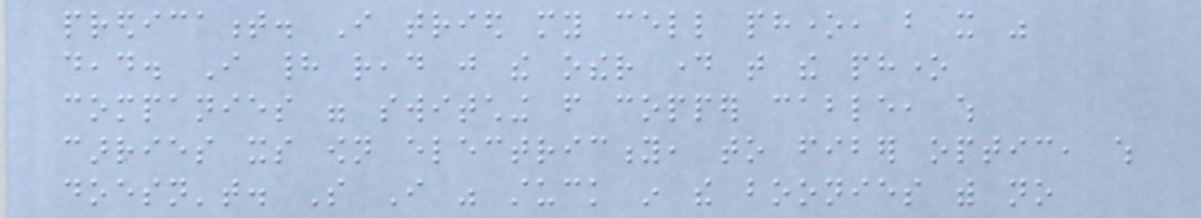predicament. I tried my cell phone, but it was
dead. I had read just the other day that the phone
companies were switching from copper cable, which
carries its own electricity, to fiber optic, which
doesn't. So I was stuck in the boonies with no
